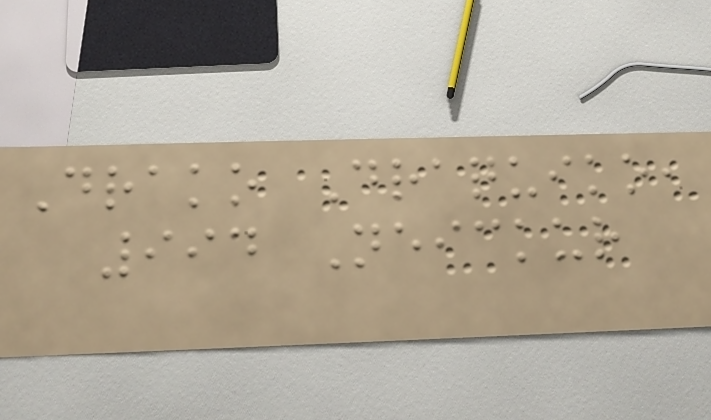Drako Draquiko,
994 Neickur
